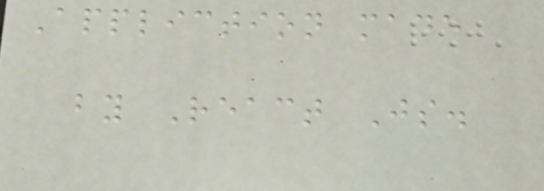Appliction made
by React Js.
